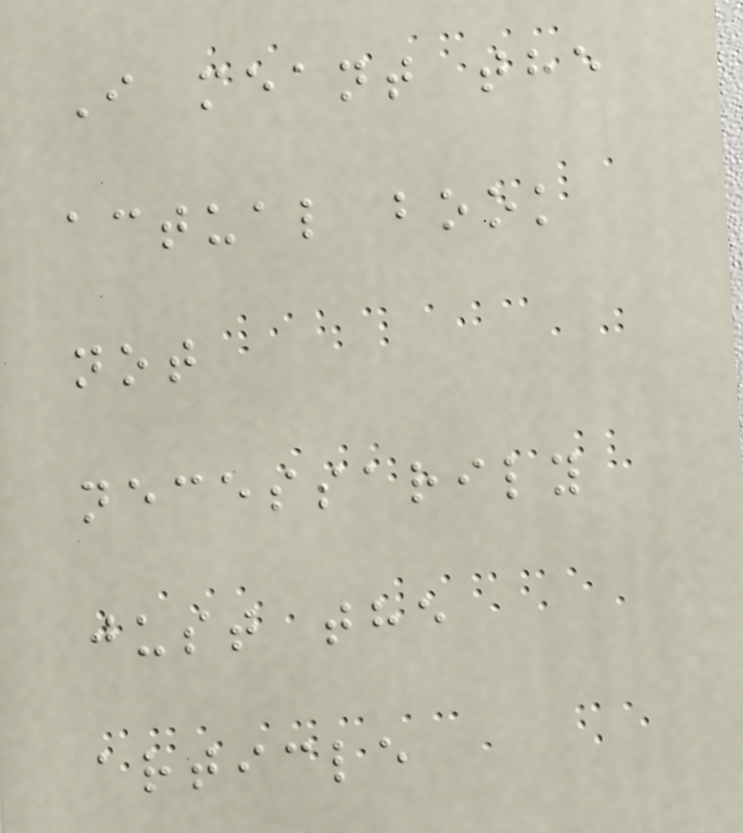I meant the
actual book
not
necessarily
just the
article
